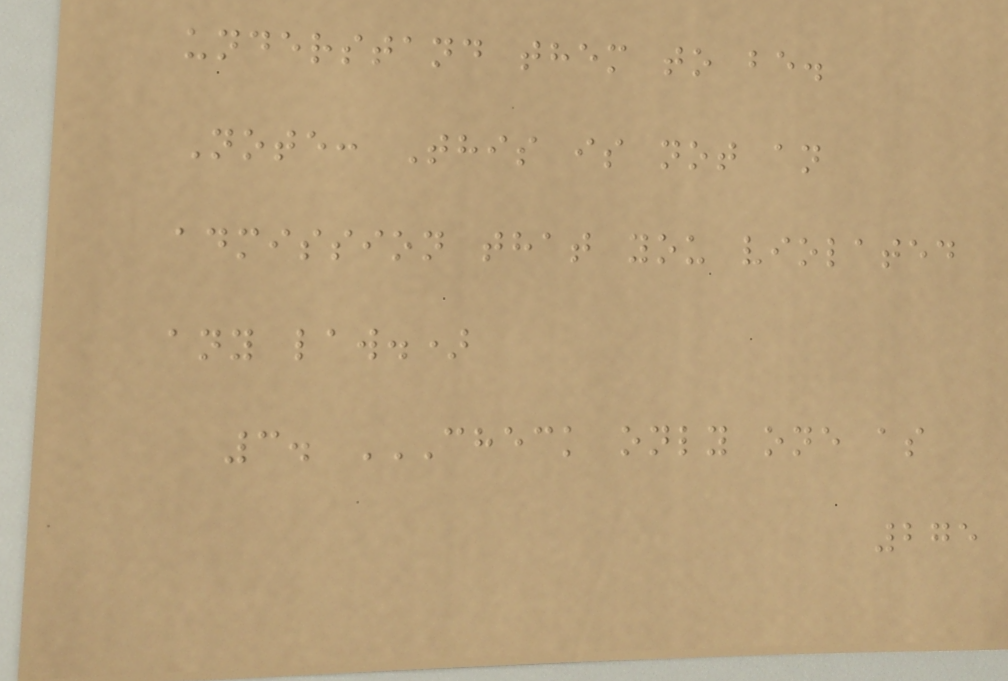understand them to be.
Note: This is not an
admission that you violated
any law.)
3. CHECK ONLY ONE AS
275
